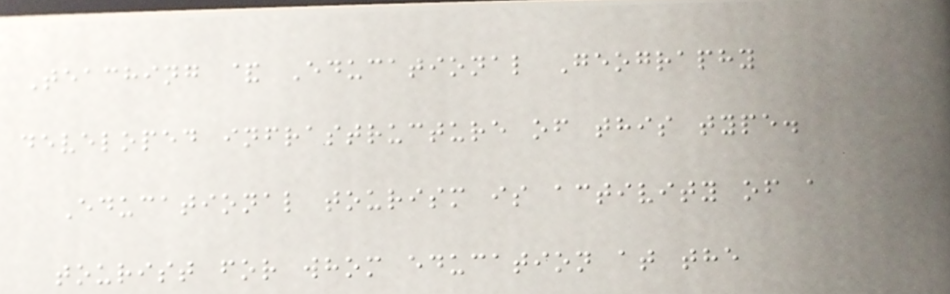Teaching & Educational Geography
developed infrastructure of this type.
Educational tourism is activity of a
tourist for whom education at the
